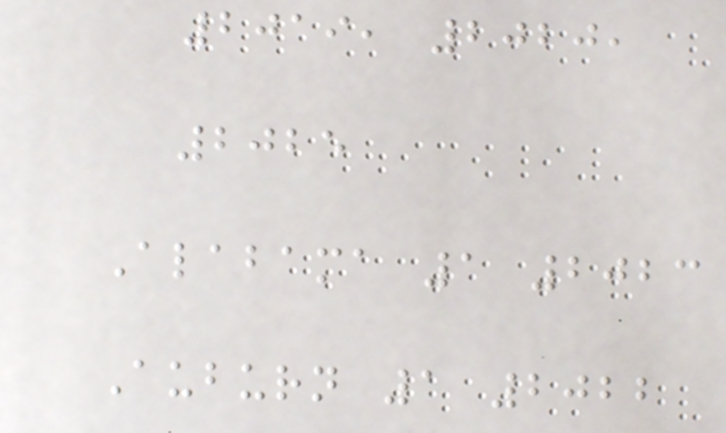2019, 2020,
2025
Alabama 1 2023
Auburn 1 2022
